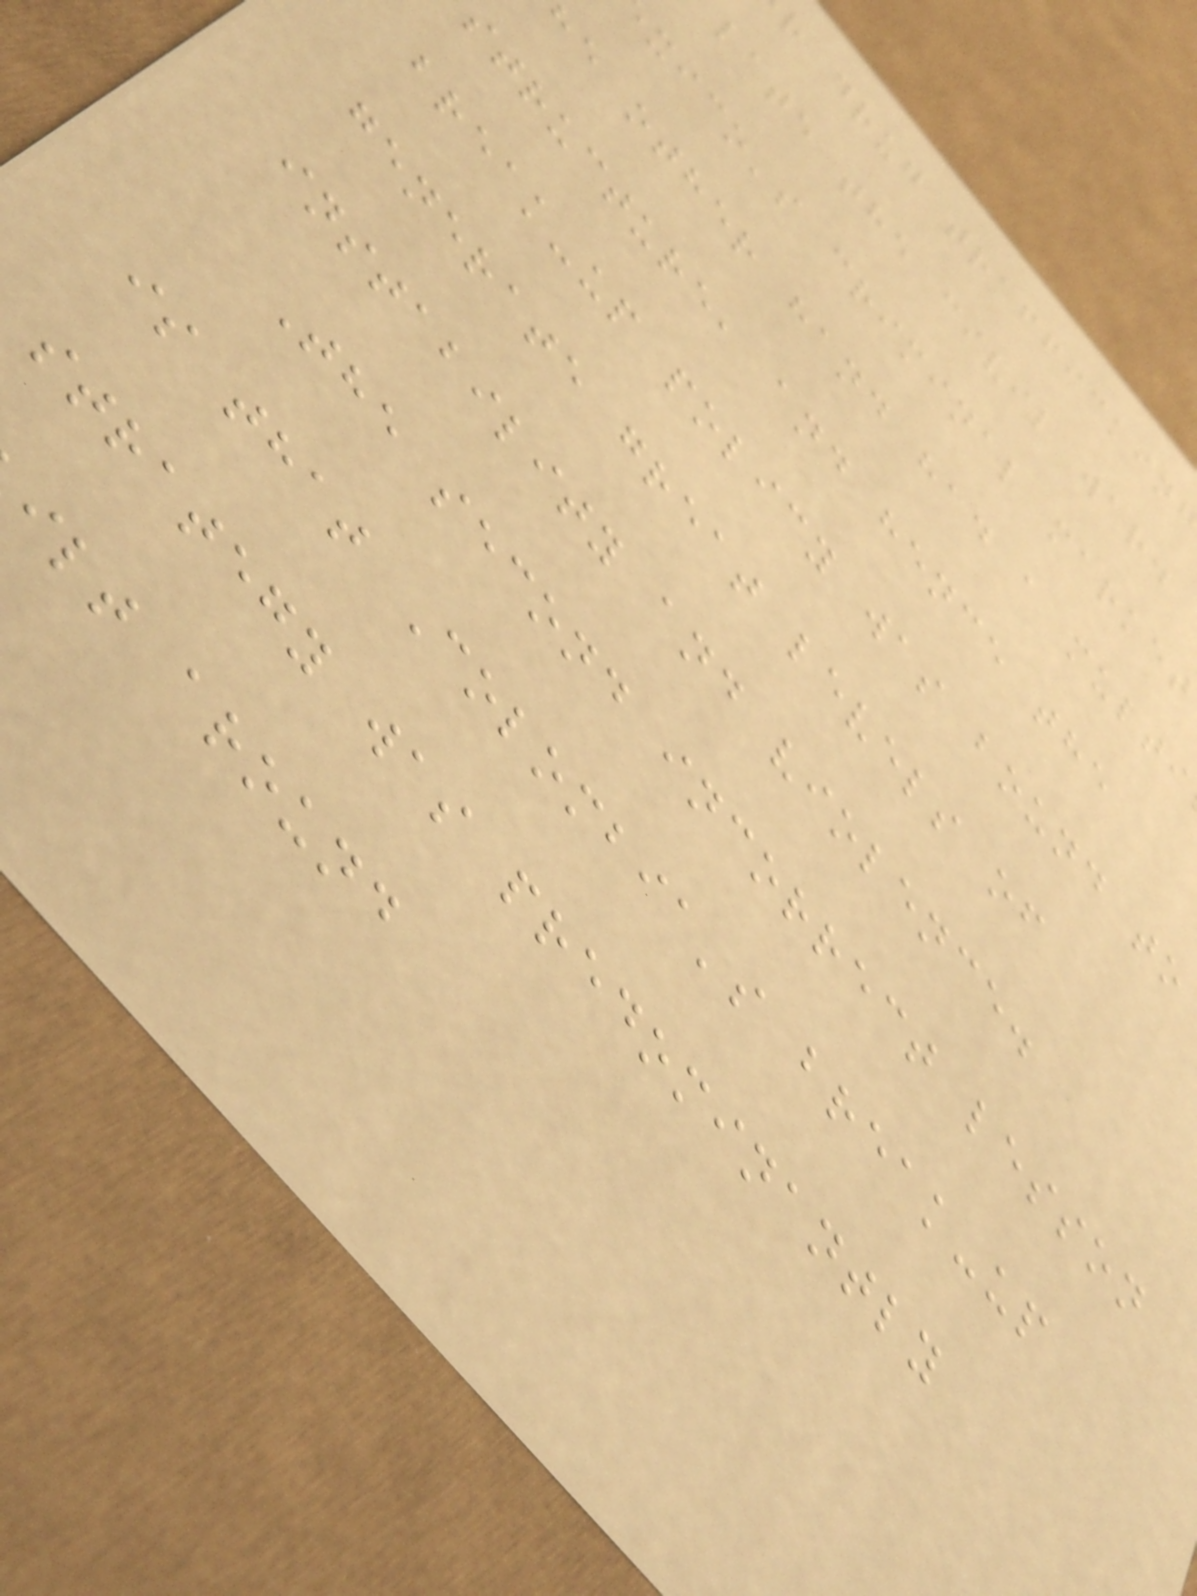r drug traffickin
late the civil war.
xico's criminal market
he other hand had a multi
structure, and hence the
break-up policy was bound to
generate great levels of
instability and violence.
The second incorrect lesson
is that Colombia's break-up
strategy was predominantly
ilt around
